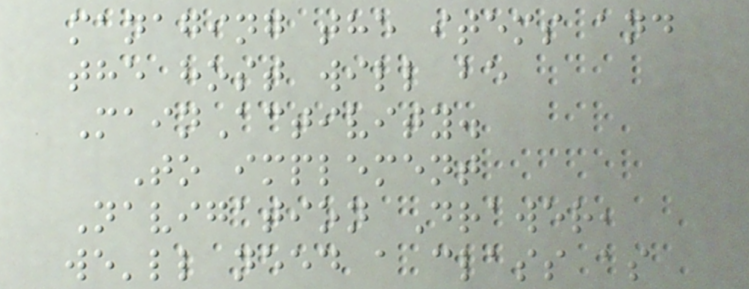managing the items and
the host will be
MainActivity.
To implement
Navigation Drawer,
we'll need a class as
